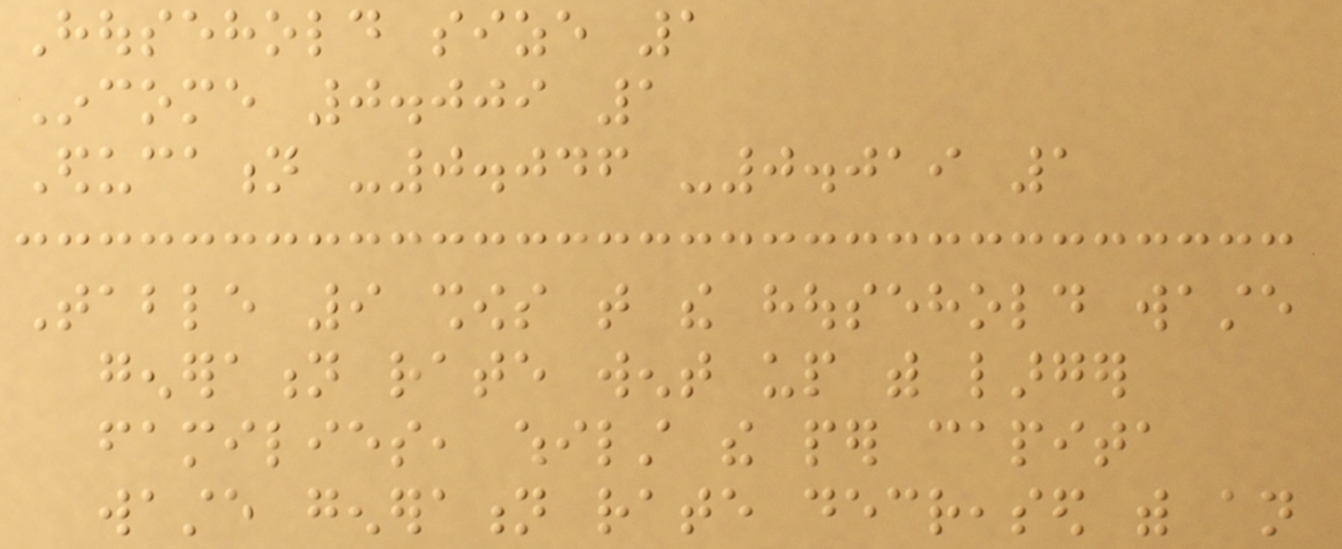Household size 1
Income 0.009 1
Education -0.046 -0.019 1
Table 9 shows that the household waste
generation rate went up with larger
families, whilst the per capita
waste generation rate decreased with an
